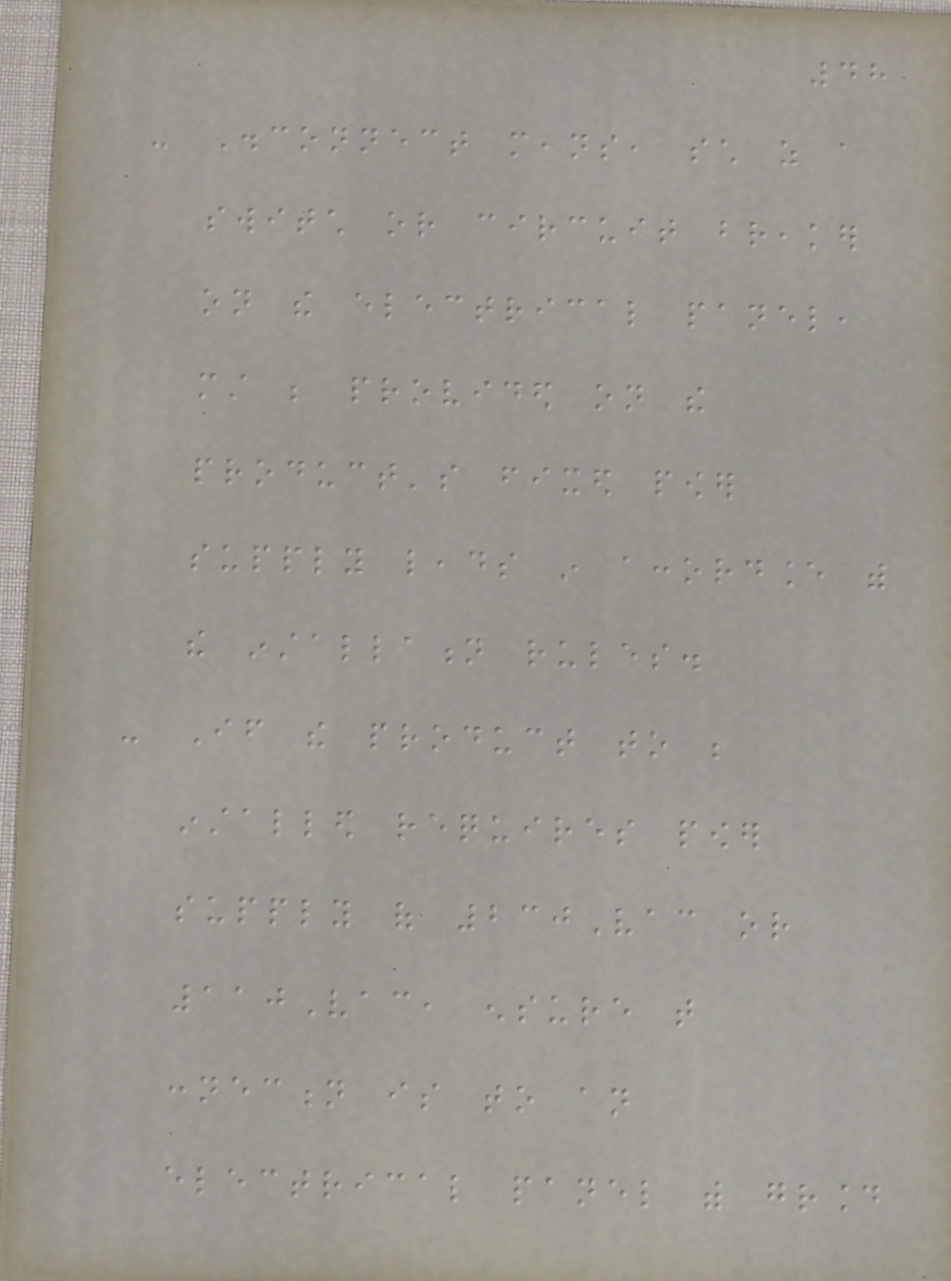48
- Disconnect means, such as a
switch or circuit breaker
on the electrical panel,
must be provided on the
product's fixed power
supply leads in accordance with
the installation rules.
- If the product to be
installed requires power
supply of 230Vac or
110Vac, ensure that
connection is to an
electrical panel with ground
